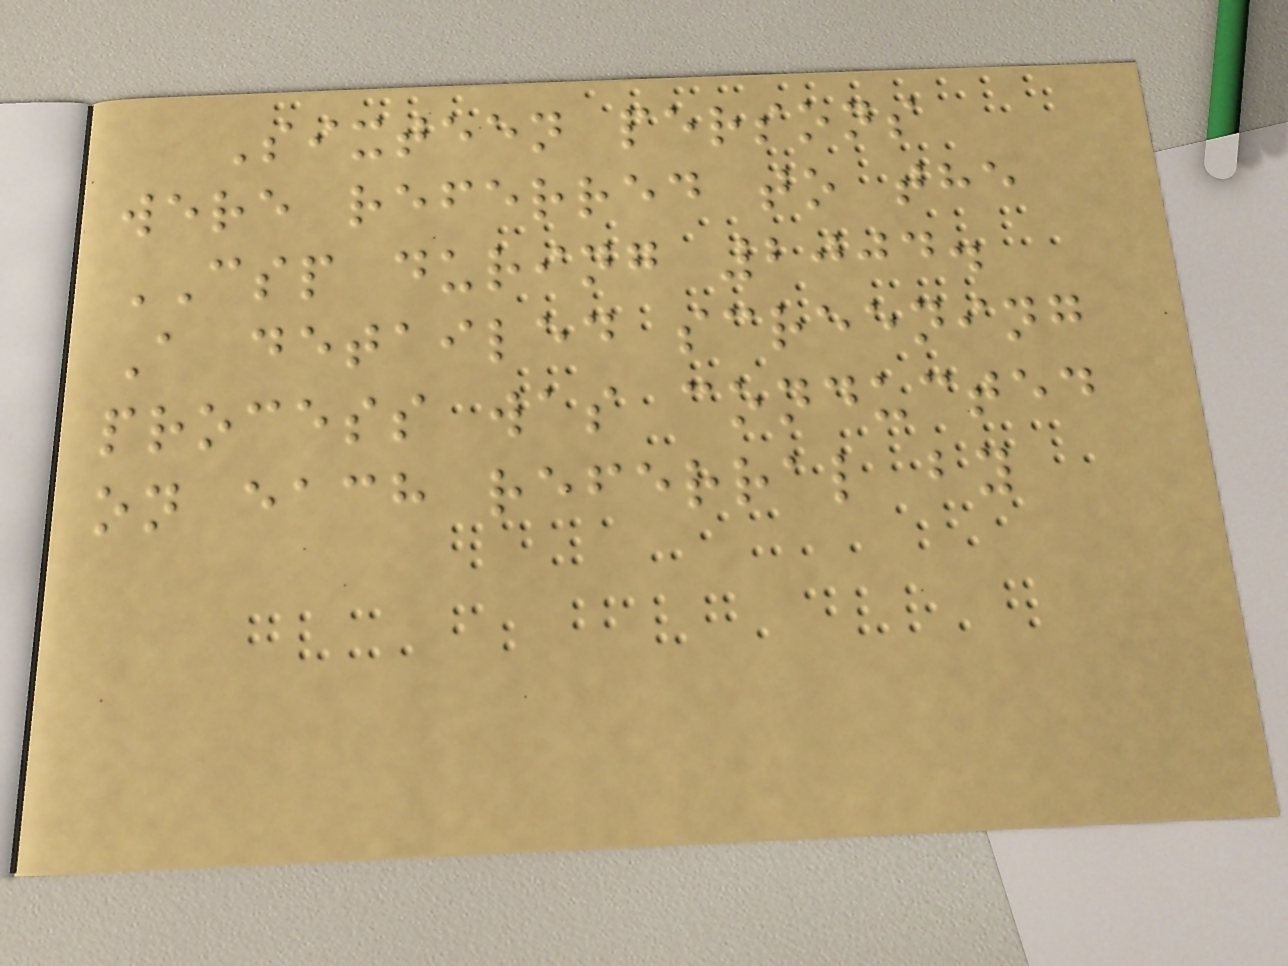Sixteen persons
were referred to the
CSP during 2004.
A detailed screening
process was conducted
on each referral by
